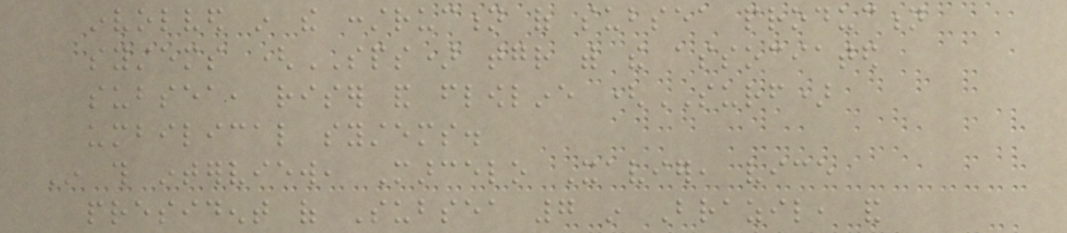involved in the construction of subsea production
systems (SPS) together with the associated
subsea, riser and flowline (SURF)
umbilical systems.
In this interview, Marcelo Xavier, vice
president of Subsea 7 in Brazil, and
